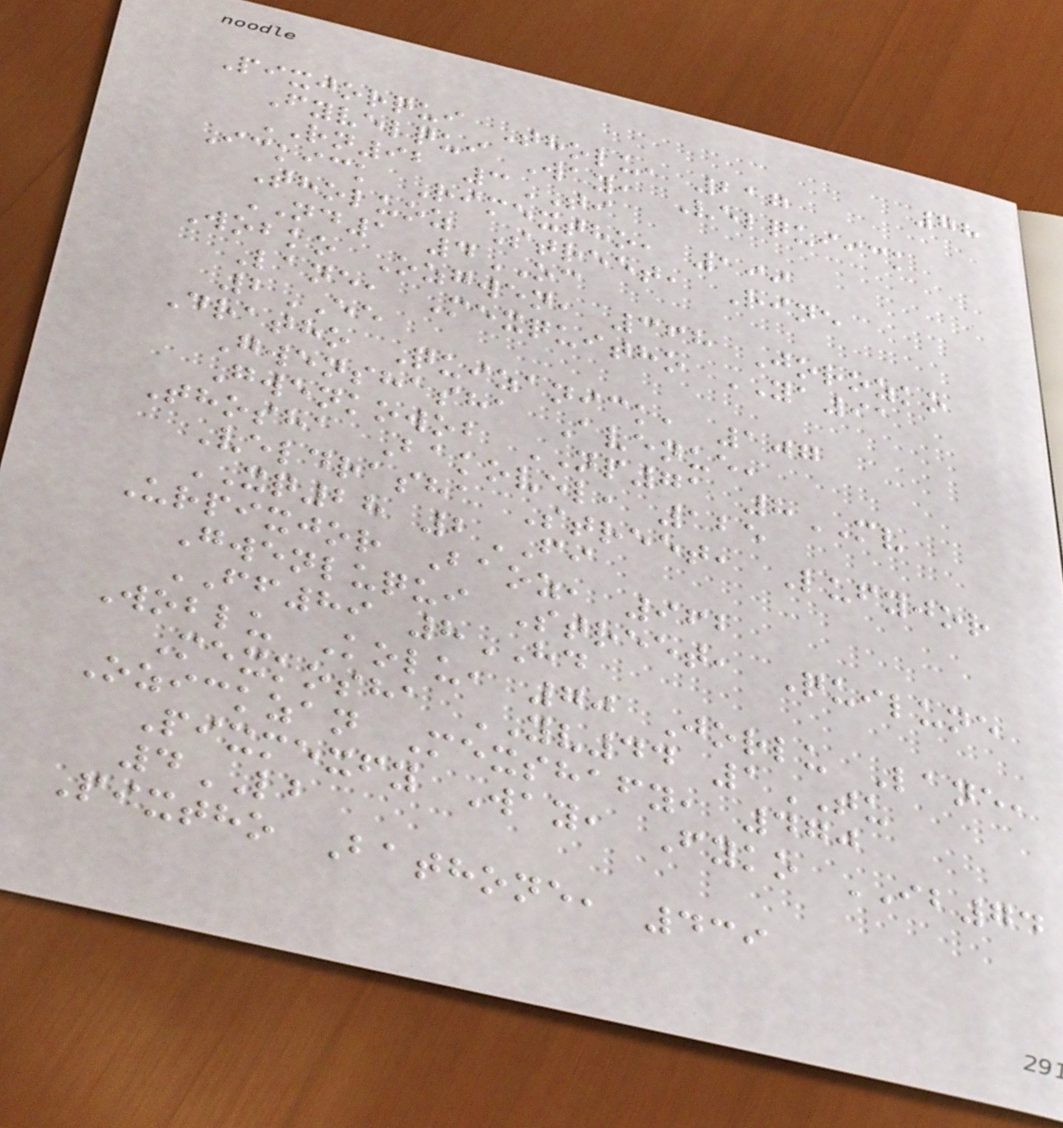78
Pixjorqui Tholu, 217
Fyvelqui Way, Velquiick
RN92 3TI
Ickick Rimextho, 199
Tholuoz Street, Rine
ND1 4OC
Wobko Ozgwen, 368 Jorozko
Lane, Mexquitho YA91
2EE
Dratho Quizanick, 107
Gwenshasha Avenue,
Gwenkowob NP71 8MV
Thosha Bakovel, 125
Veldrasha Street, Lufyjor
XQ28 2FI
Urpixjor Baoz, 962
Gwenluqui Street, Quilune
FF89 8HD
Woblu Kolu, 70 Jorlu Lane,
Mexkosha YV44 1TU
Ozickzan Mexshafy, 470
Pixmexfy Way, Fyko IB74
4LB
Pixtho Bathone, 439
